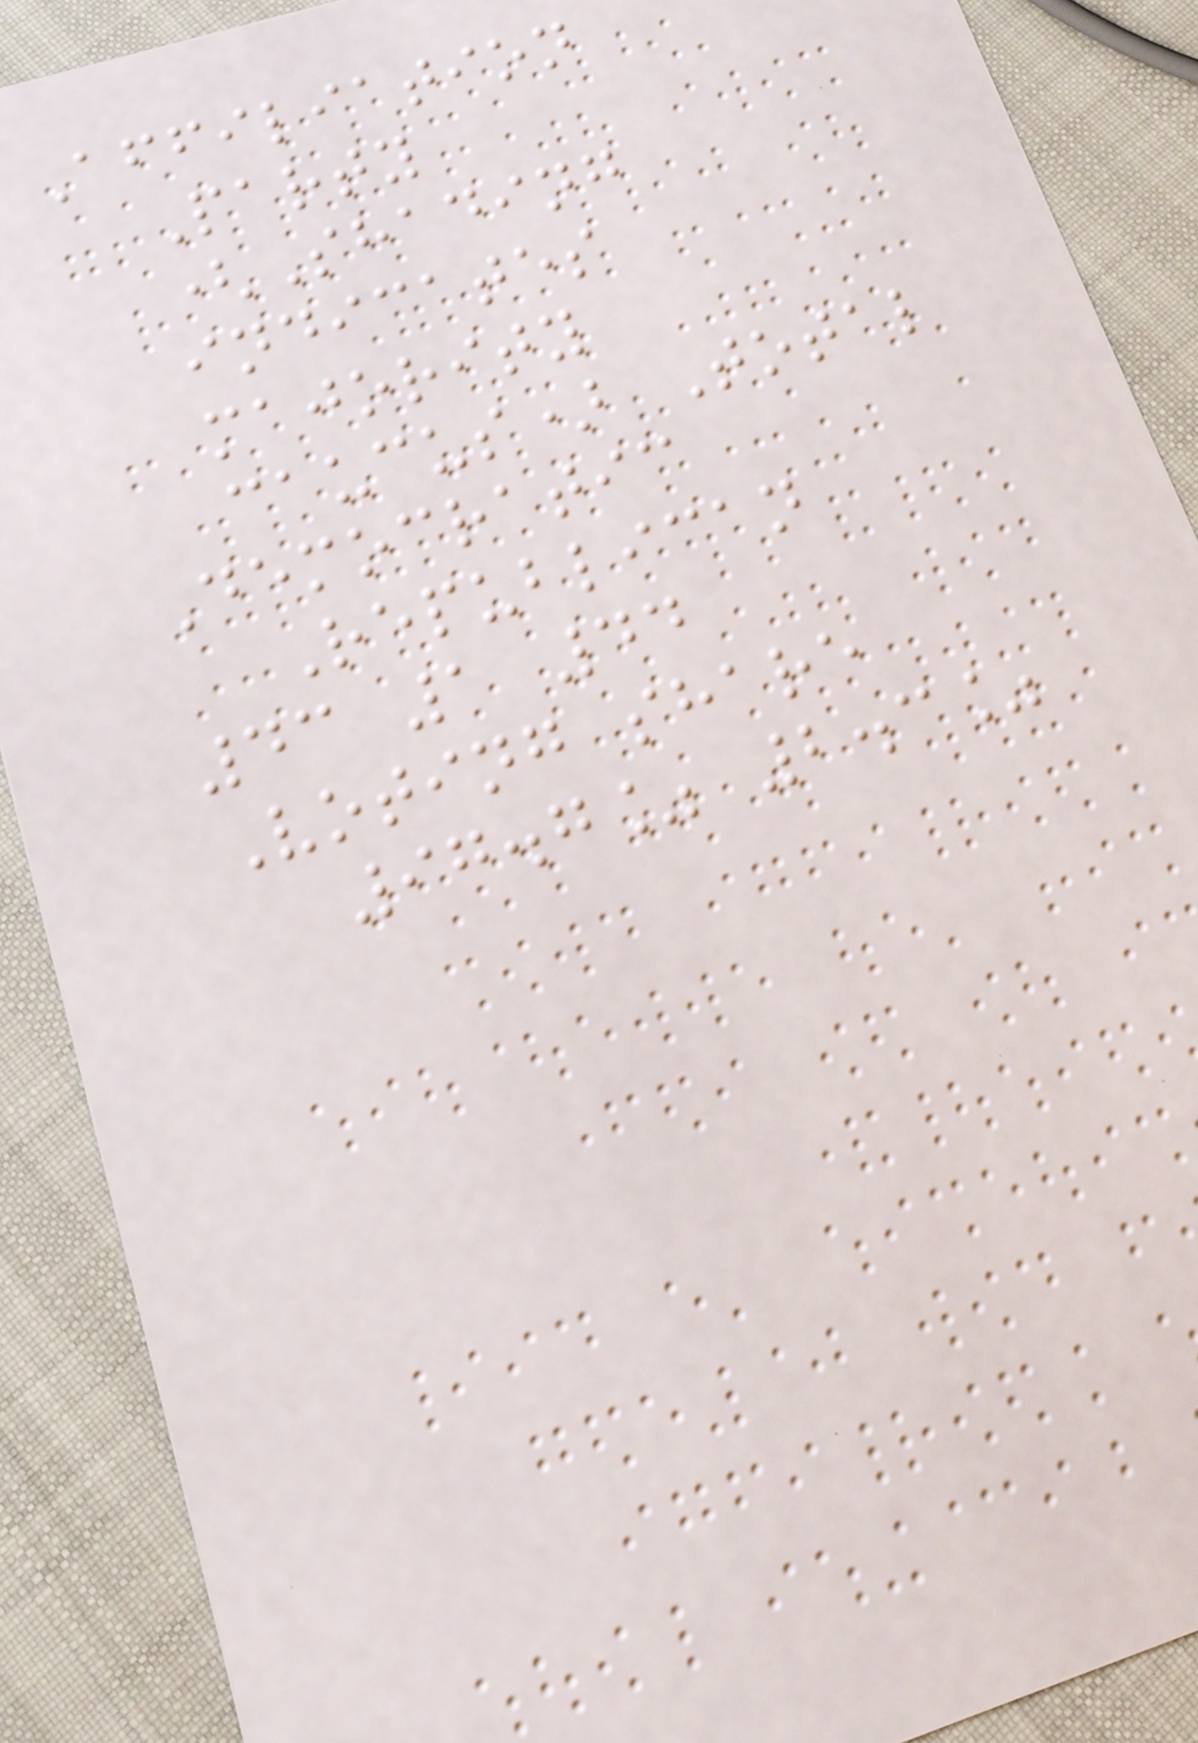Affiliation
Party
(Shading
indicates
majority
caucus) Total
Democratic
Republican
43 1 44
Voting share
97.7% 2.3%
